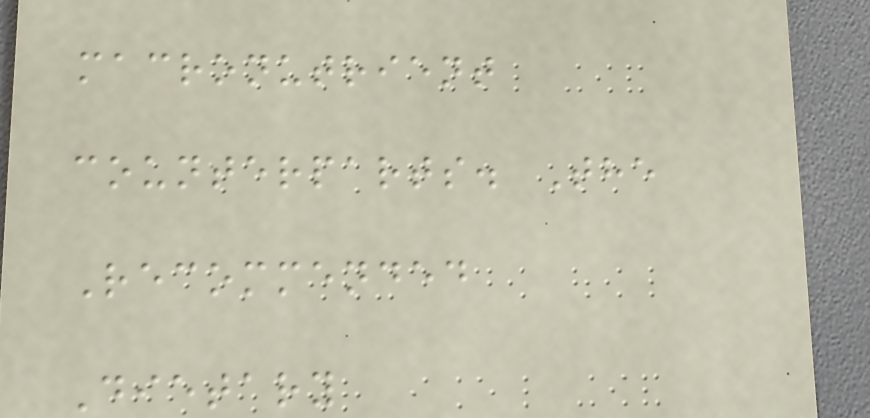macronutrient
counterparts. The
Recommended
Dietary
